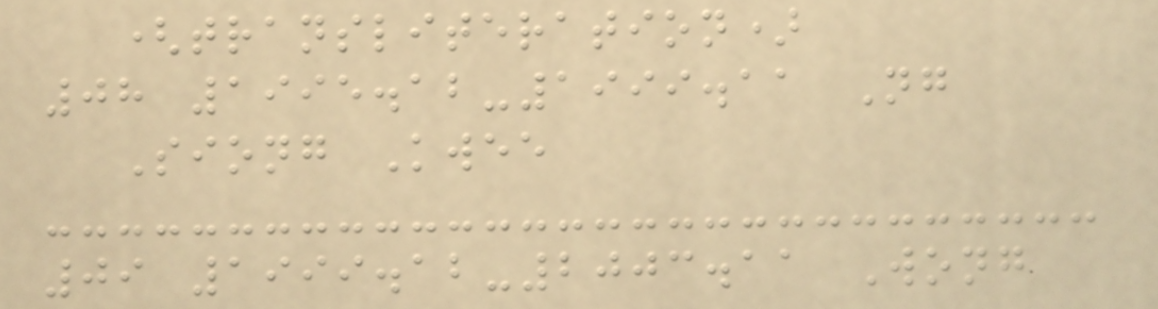(transliteration)
08 1995.12-1999.11 Ng
Siong Kwee
09 1999.12-2003.11 Wong
